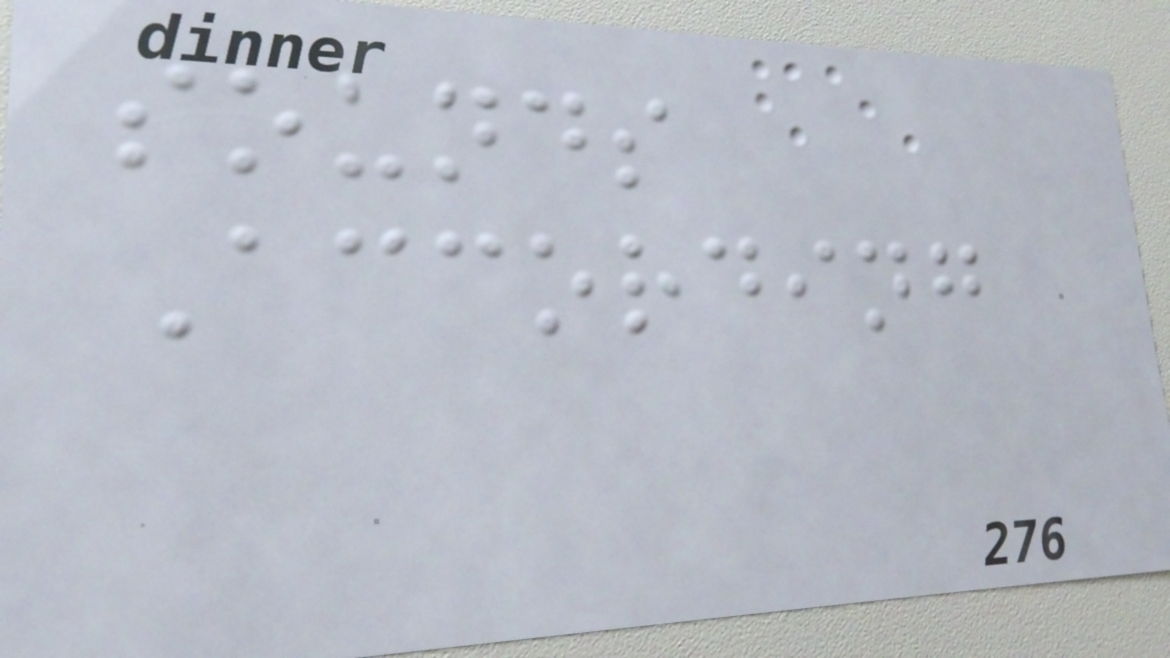sounds
According
